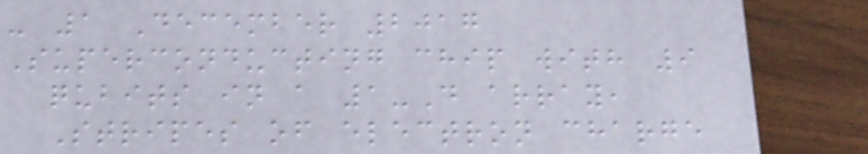- 1 December 2017
Superconducting chip with 9
qubits in a 1-D array,
Stripes of electron charge
